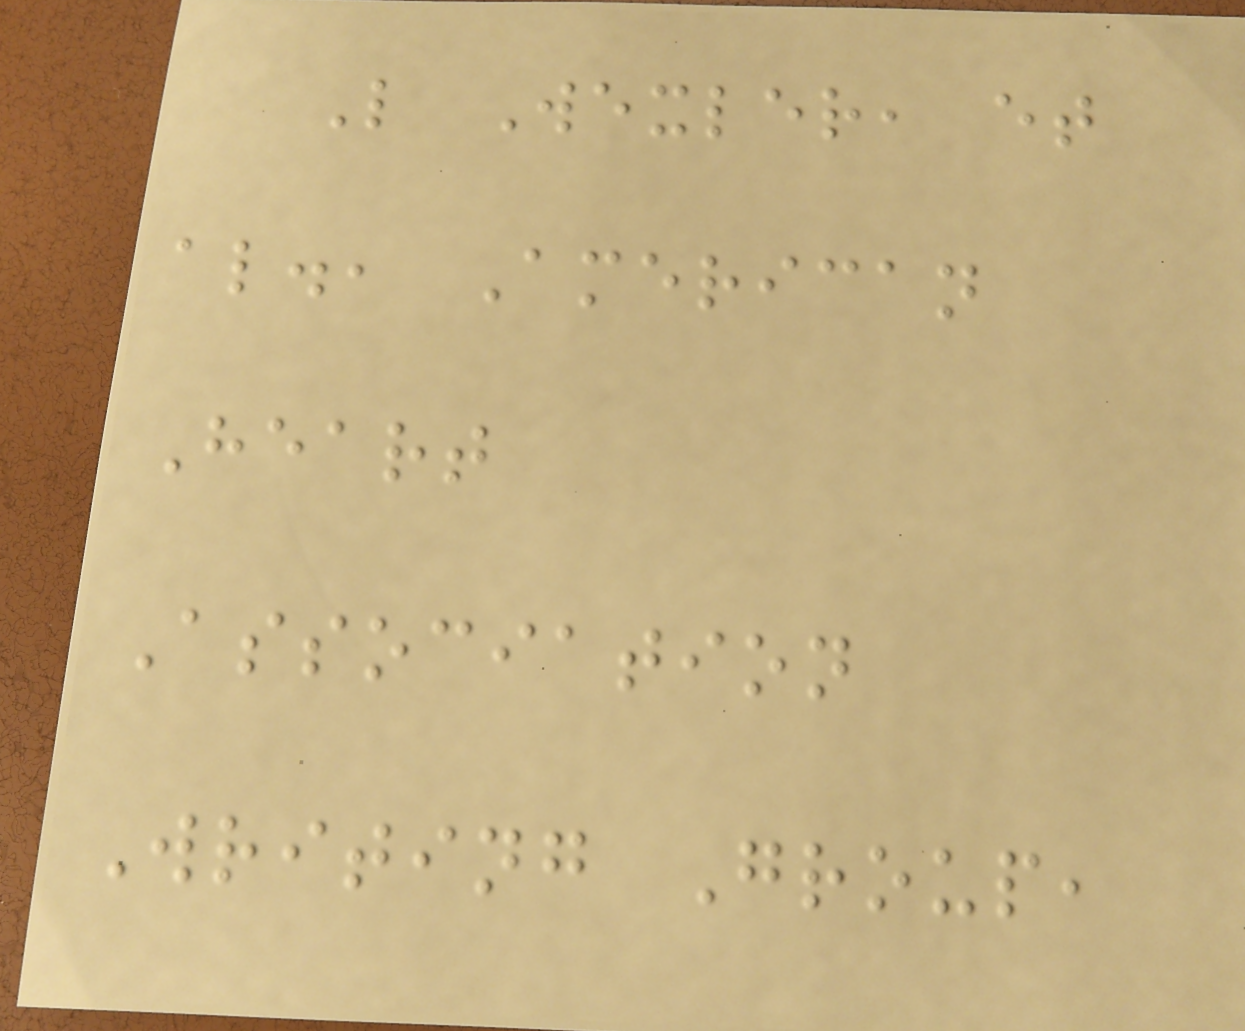L Wexler, et
al., American
Heart
Association
Writing Group,
